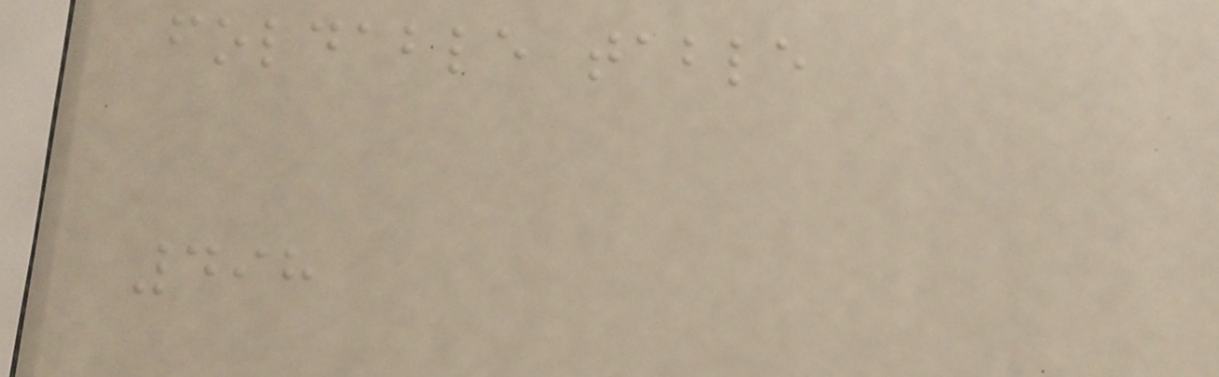foldable table
498
